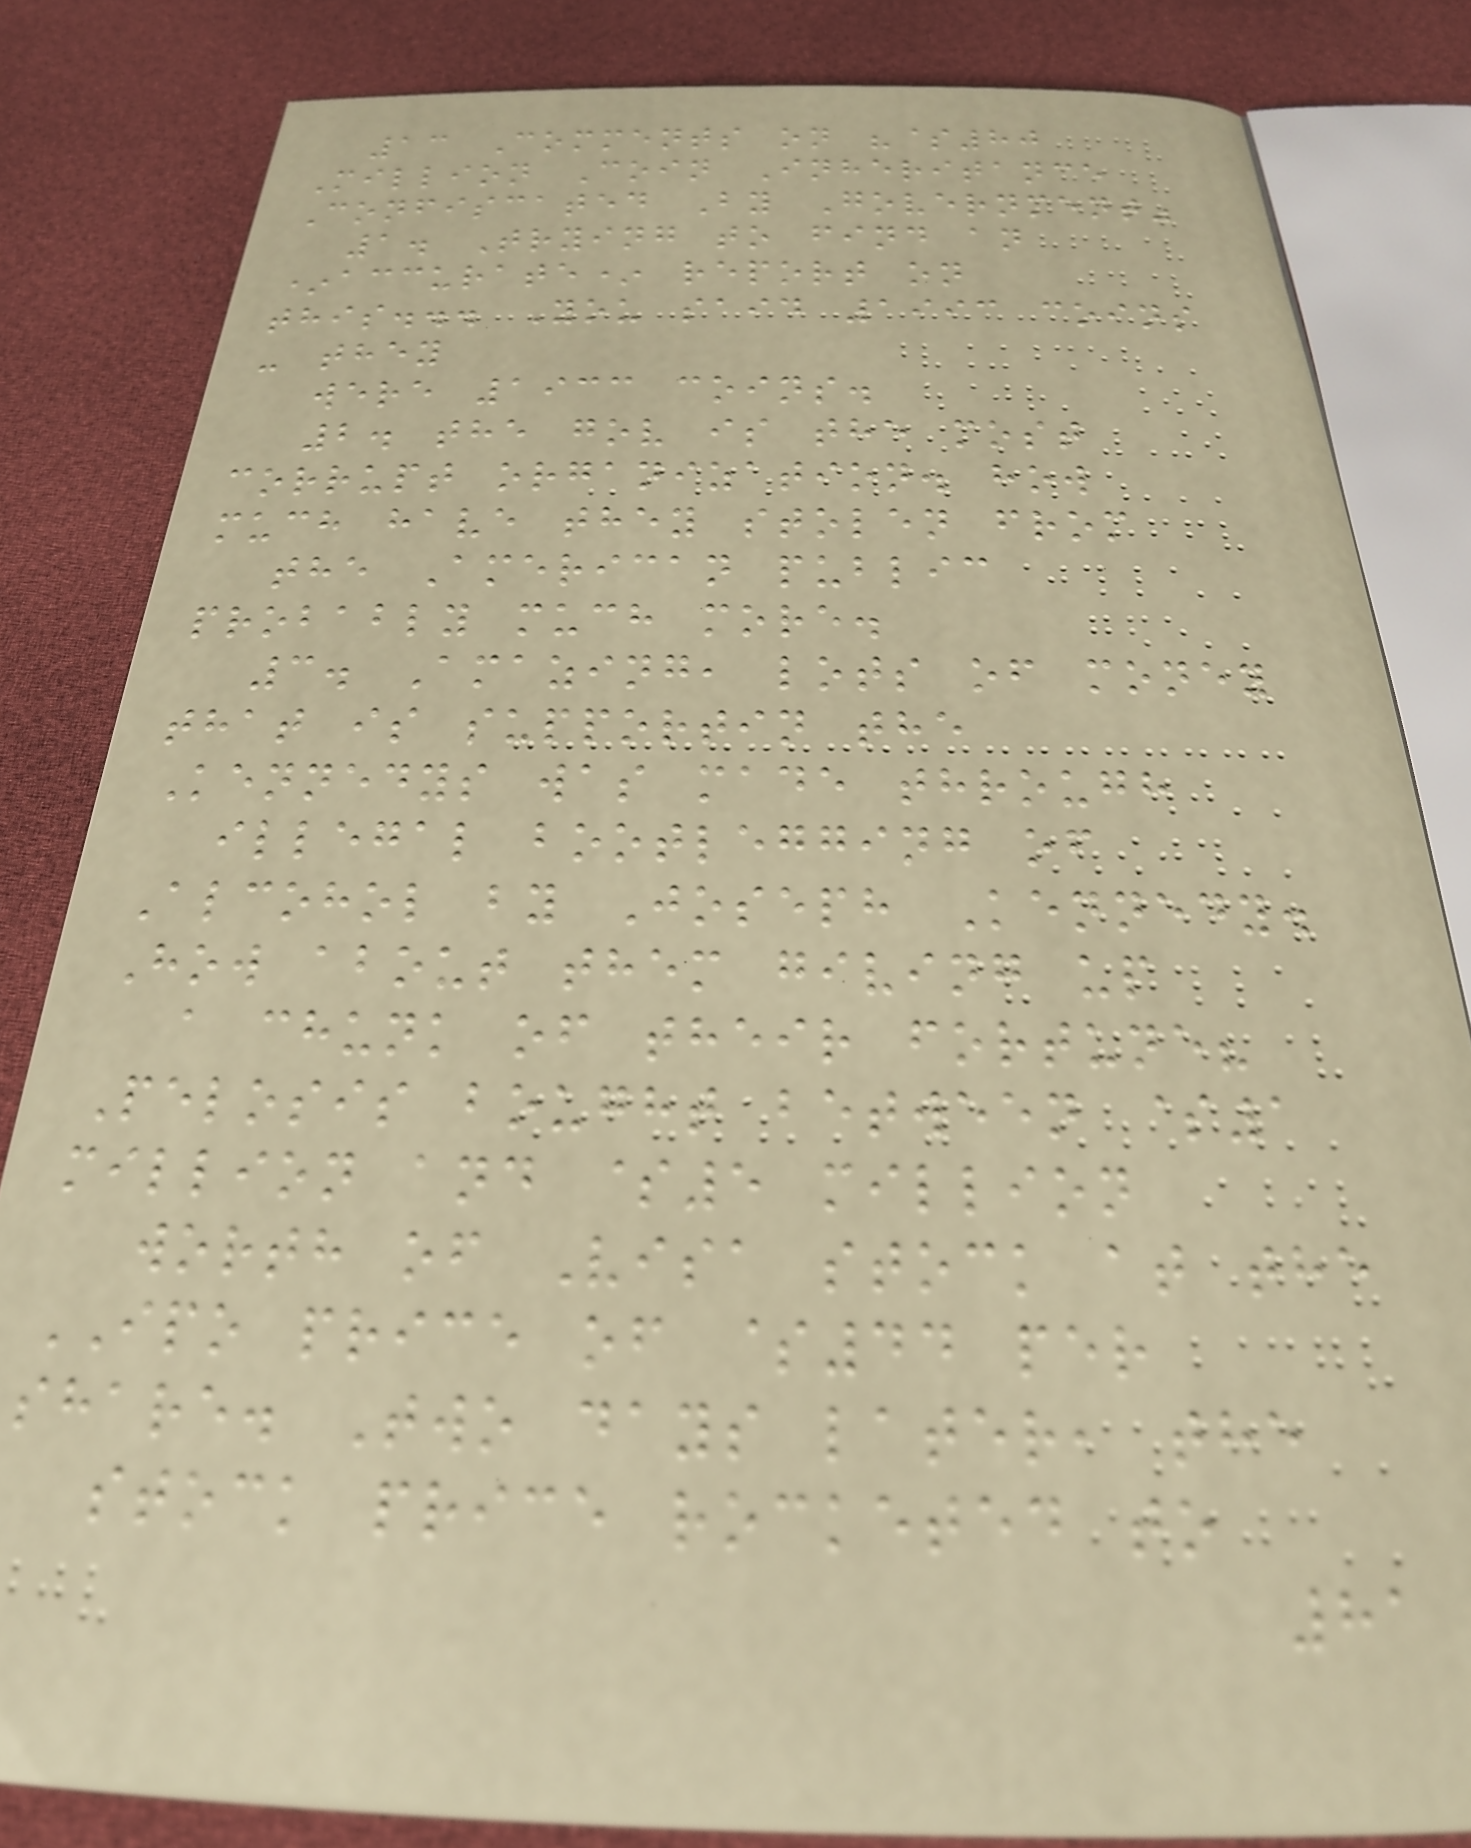13 Comments on "$80
Million Coin Inheritance
Confiscated By Government"
1. Trying to find an
*accurate* report on
this... You said 1993 coins
- they
were 1933 coins.
2. the gov is the most
corrupt organization. how
much have they stolen from
the American public
probably much more.
3. Amazing, lots of money
that is supportin the
Kennedys was made through
illegal bootlegging of
Alcohol by Joseph Kennedy.
How about them giving up
a chunk of their fortune?
Pelosis bought between $1
million and $5 million
worth of Visa stock at the
IPO price of $44 per
share. Two days later, the
stock price rocketed to
81
